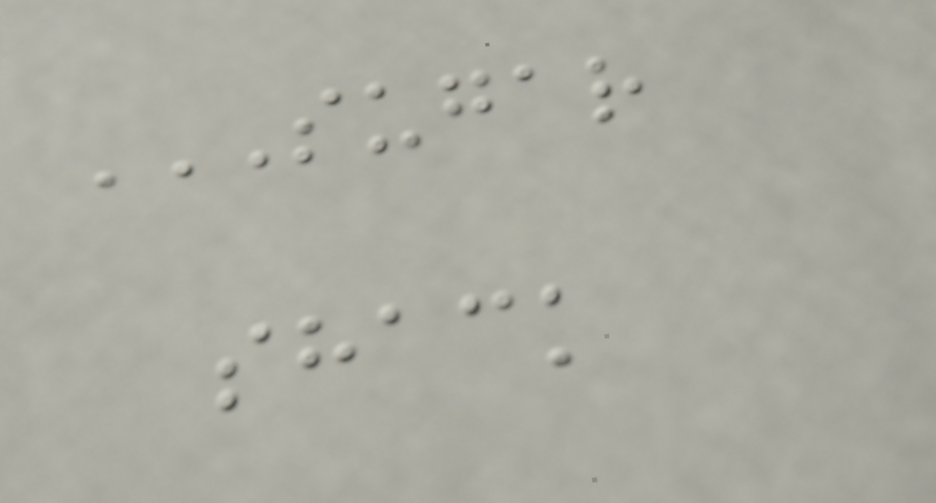SUGAR
SHACK
